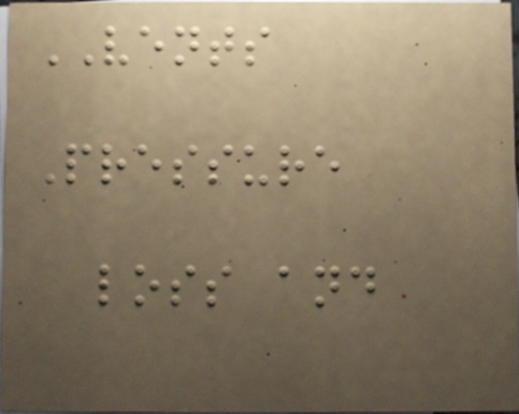VENTS
Pressure
loss and
